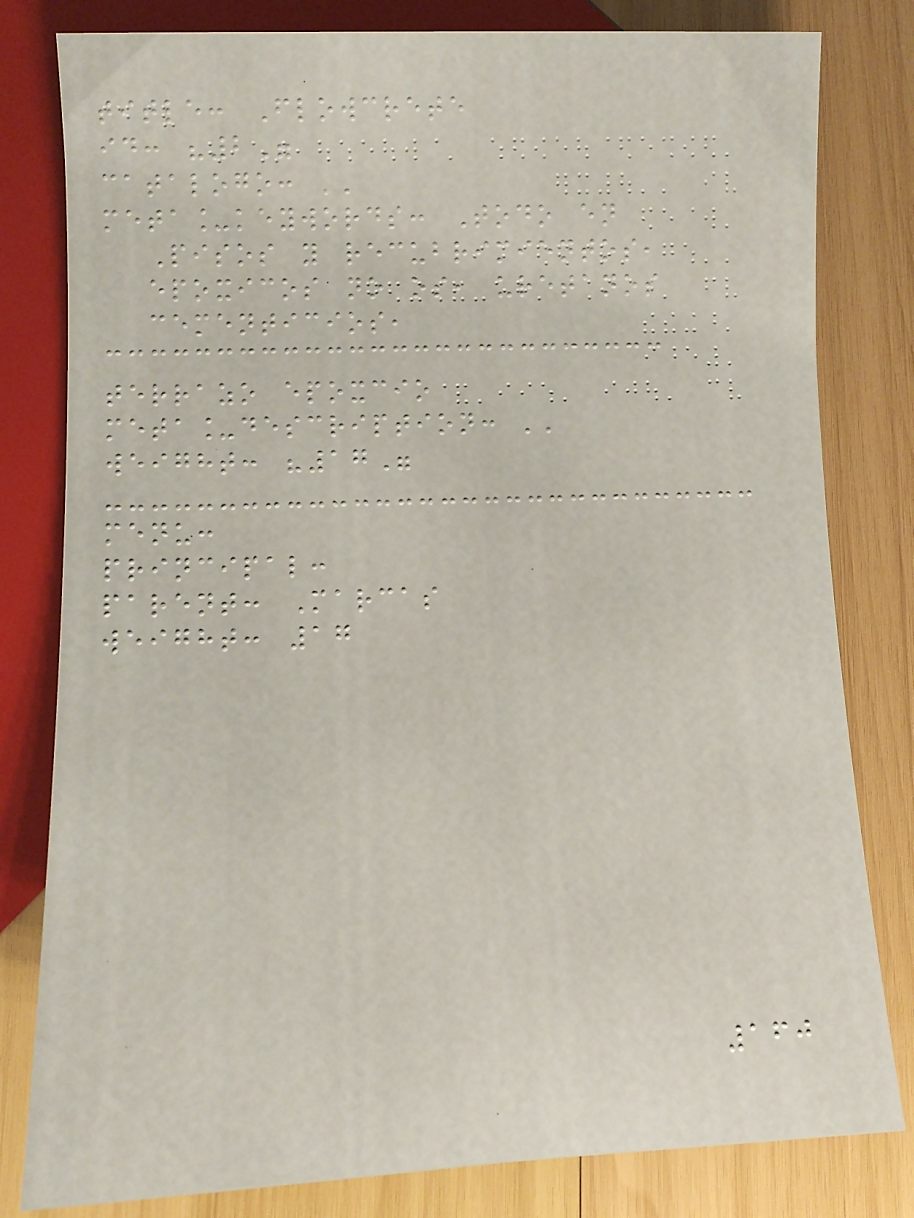title: Flowcrete
id: "2"
catalogo: ''
meta_keywords: Todo en
Pisos y recubrimientos,
epoxicos no os, uretanos
cementicios,
terrazo epoxcio
meta_description: ''
weight: "17"
menu:
principal:
parent: Marcas
weight: 17
160
